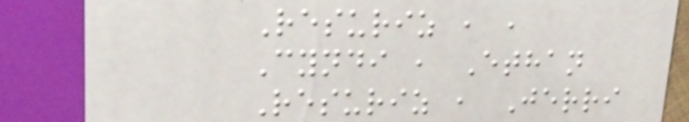Resuriz , ,
Cyndi , Ethan
Resuriz , Jerri
